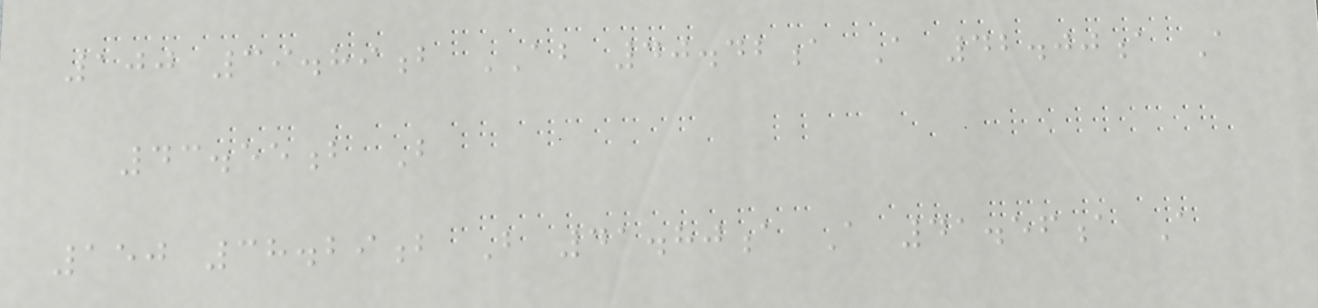100 39.89b AB 40.42a A 42.00a A
43.55b B
150 38.29b B 41.80a A 41.56a A
